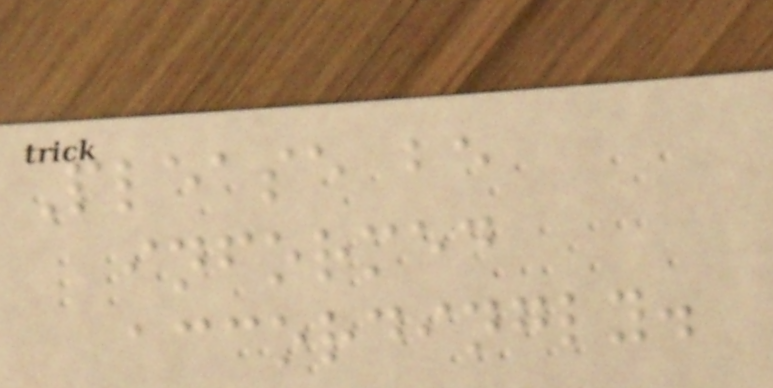Please be
informed
accordingly.
